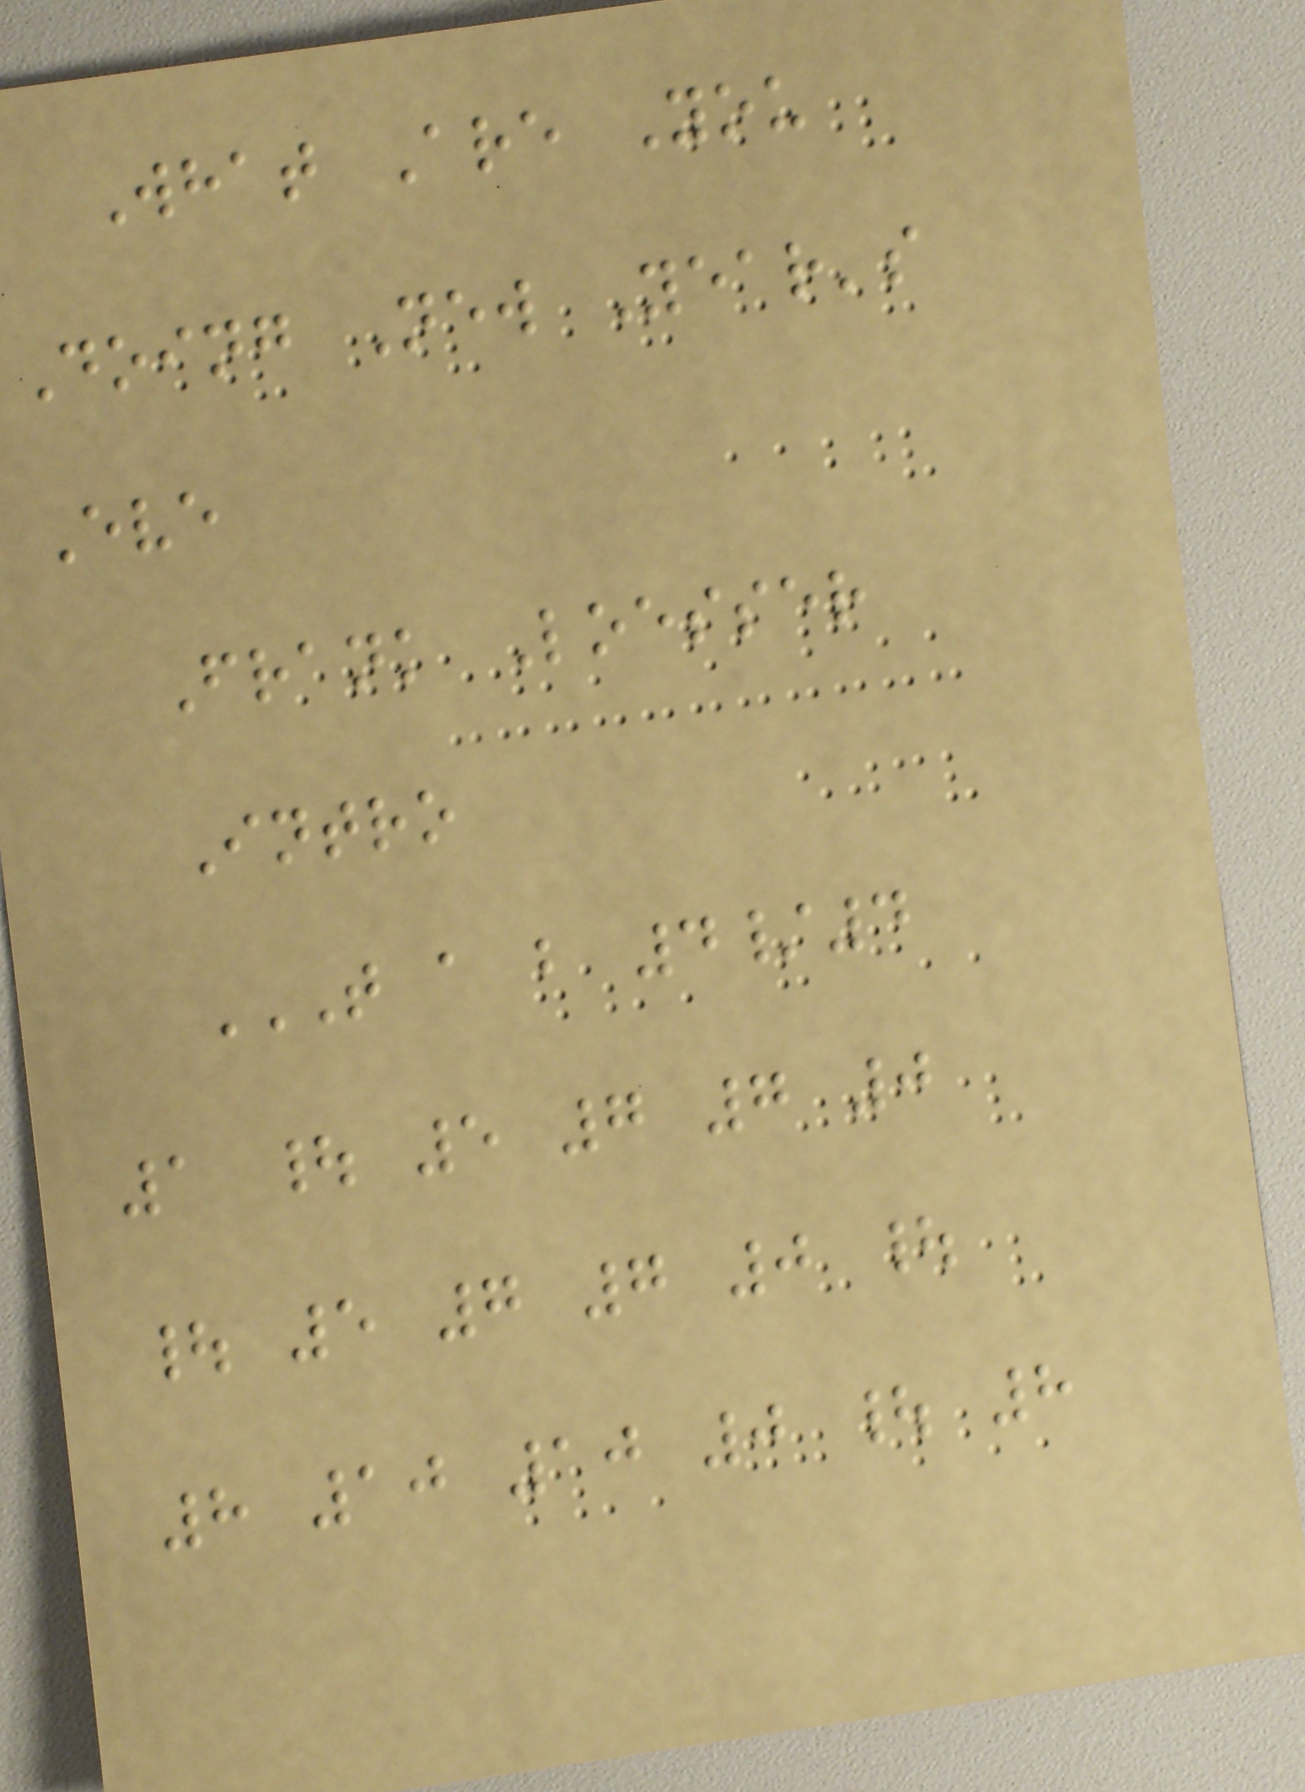What Are You
Doing New Year's
Eve
Frank Loesser
Intro
T A B 4/4
1 | 5 7 7 0
| 5 7 7 0 |
8 10 10 0 | 8
